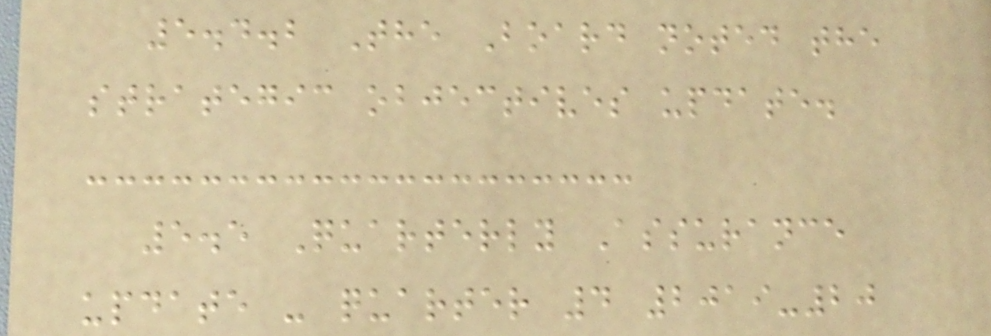5.4.2 The Board noted the
strategic objectives update.
5.5 Quarterly Assurance
update - quarter 4 2019-20
